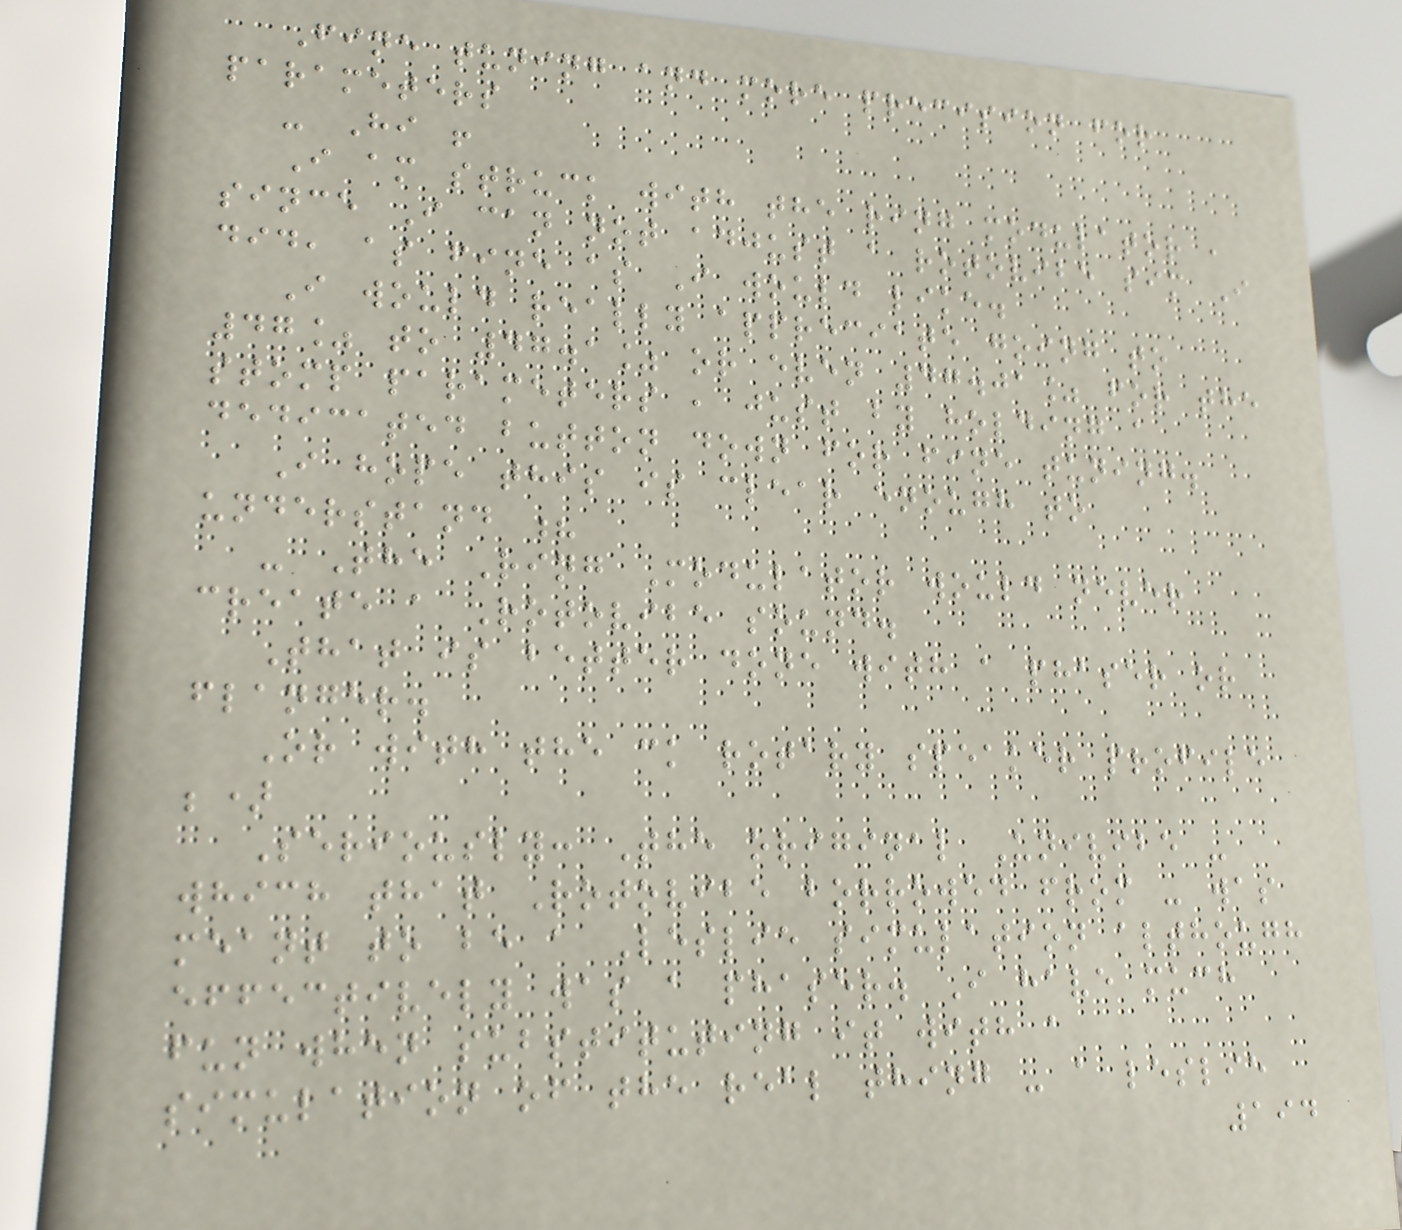Fine tuning and more precision for
parameters
- Hi !
I am struck with the ring modulator ,
since I can not adjust a rotovibe sim I
did, as fine as I would like.
I would really appreciate going to
47% to 47.1% or even 47.01% for the
stomp parameters , just by holding a
dedicated button down for fine tuning.
I hope this is clear enough to
understand ?
- The Ring Modulator would never
create a Rotovibe sound.
That is better done with a phaser or
flanger.
Or with the ck rotary speaker profile
;)
Seriously: The original Univibe -
which that Rotovibe borrowed from - was
meant to be a Leslie simulation although
effectively was a phaser. I have much
fun when substituting it with a
simulation of the real thing - a leslie
194
